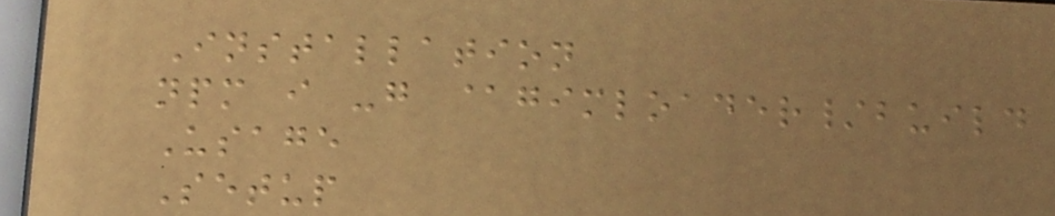Installation
npm i -g @gimloader/build
Usage
Setup
